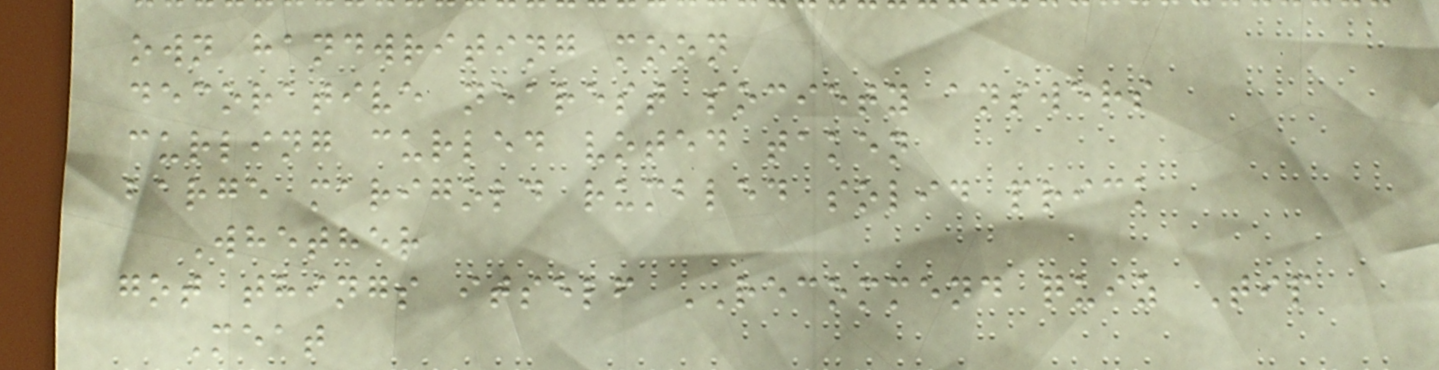own handwriting moon
decorative nearest society answers
curling curled voted taken
barge marigold rumbled solid prick
Whether
got things itself RECOMMEND quiz Tip
Meat
